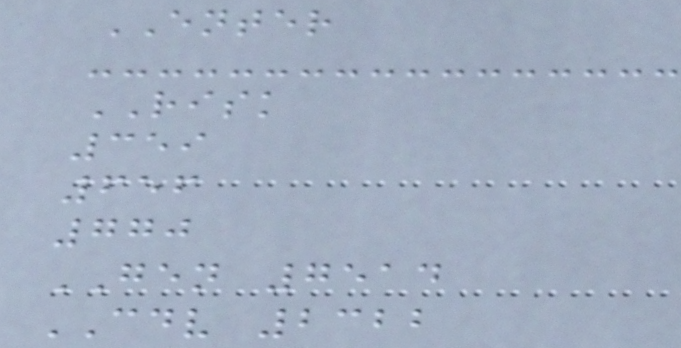ENTER
RISK
359
656
770
GEN 7514
CDV 2322
